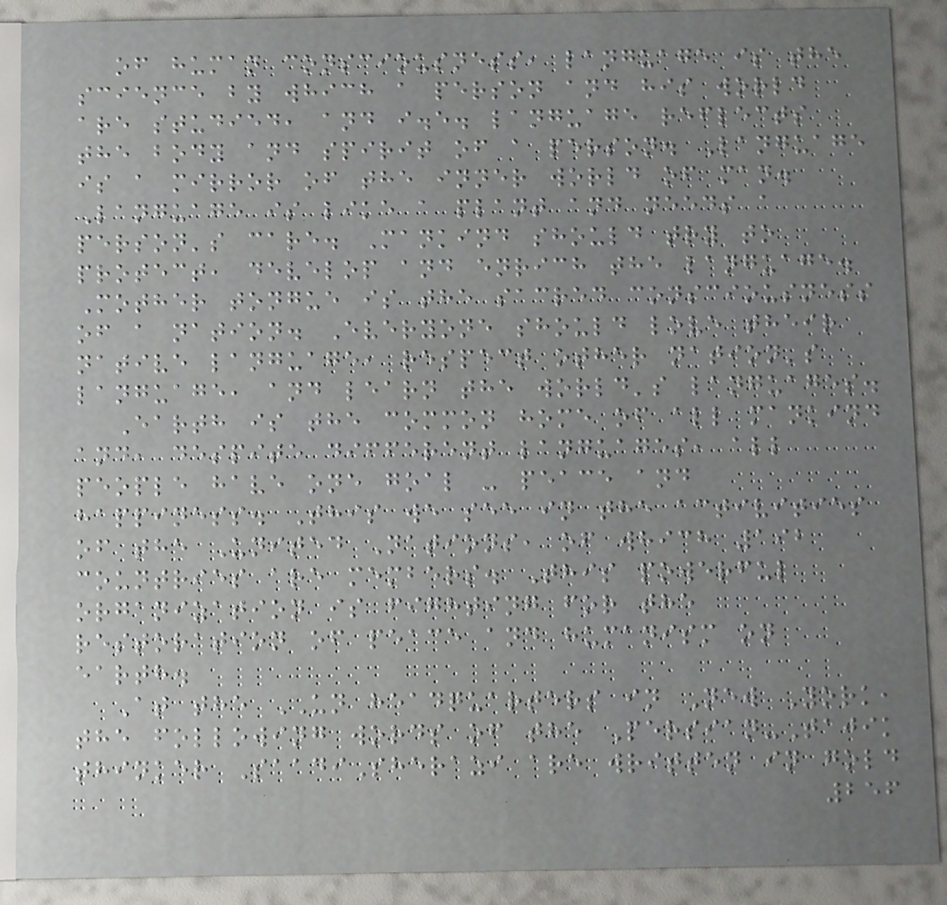of human consciousness, language is the
science by which a person and his world
are studied, and i.e. language reflects
the body and spirit of a person. Language
is a mirror of the inner world of man.
Language is like a plant and needs a
person's care. Mankind should try to
protect, develop and enrich the language.
Mother tongue is the sacred consciousness
of a nation. Everyone should love their
native language, respect other nation's
language, and learn the world's languages.
Earth is the common home of all mankind
and, despite different languages, all
people have one goal - peace and
happiness. This we see in the activities
of the United Nations, of which 192
countries are members. This powerful
organization is fighting for the
restoration of peace and humanism on
earth.
At the UN headquarters in New York,
the following words of the Persian-Tajik
thinker SaadiSherazi are written in gold
256
